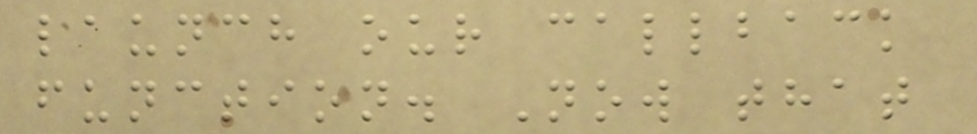launch our callback
function. Now that
